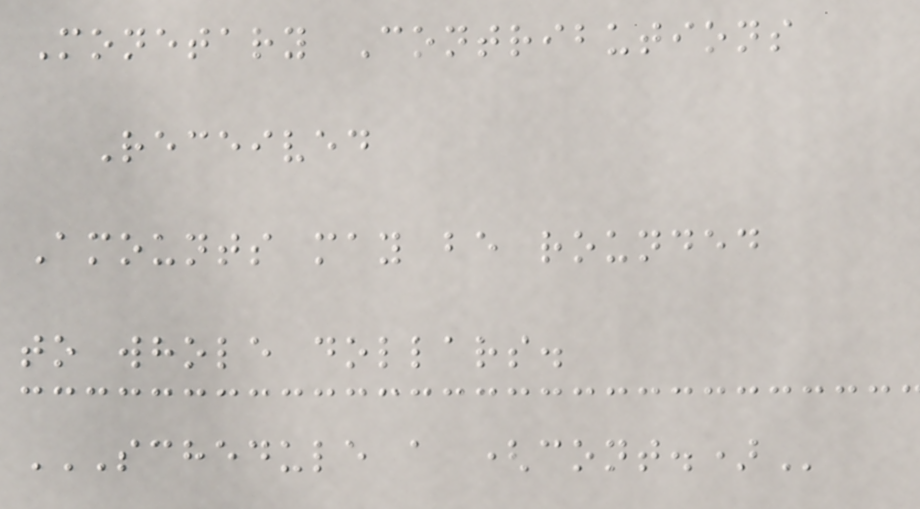Monetary Contributions
Received
Amounts may be rounded
to whole dollars.
SCHEDULE A (CONT.)
